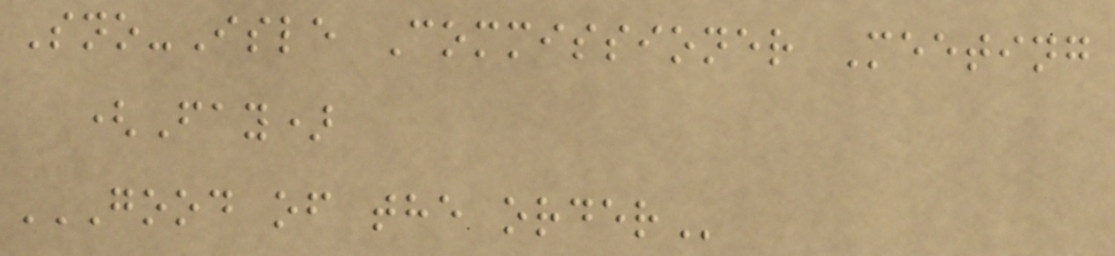Sno-Isle Commissioner Meeting
(Fay)
GOOD OF THE ORDER
